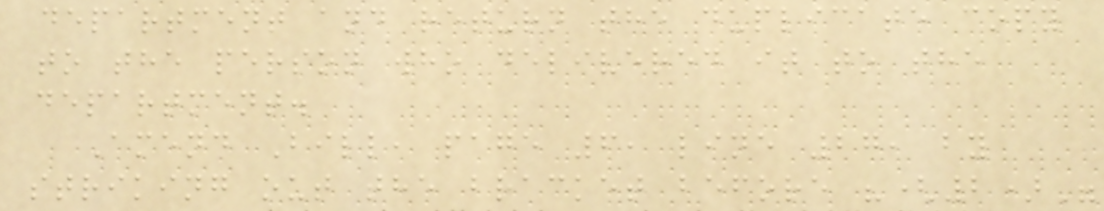department and return the duplicate copy
to the person who delivered it to the
department.
Amend Bill, page 6, line 27, by
striking out the bracket before "(2)"
